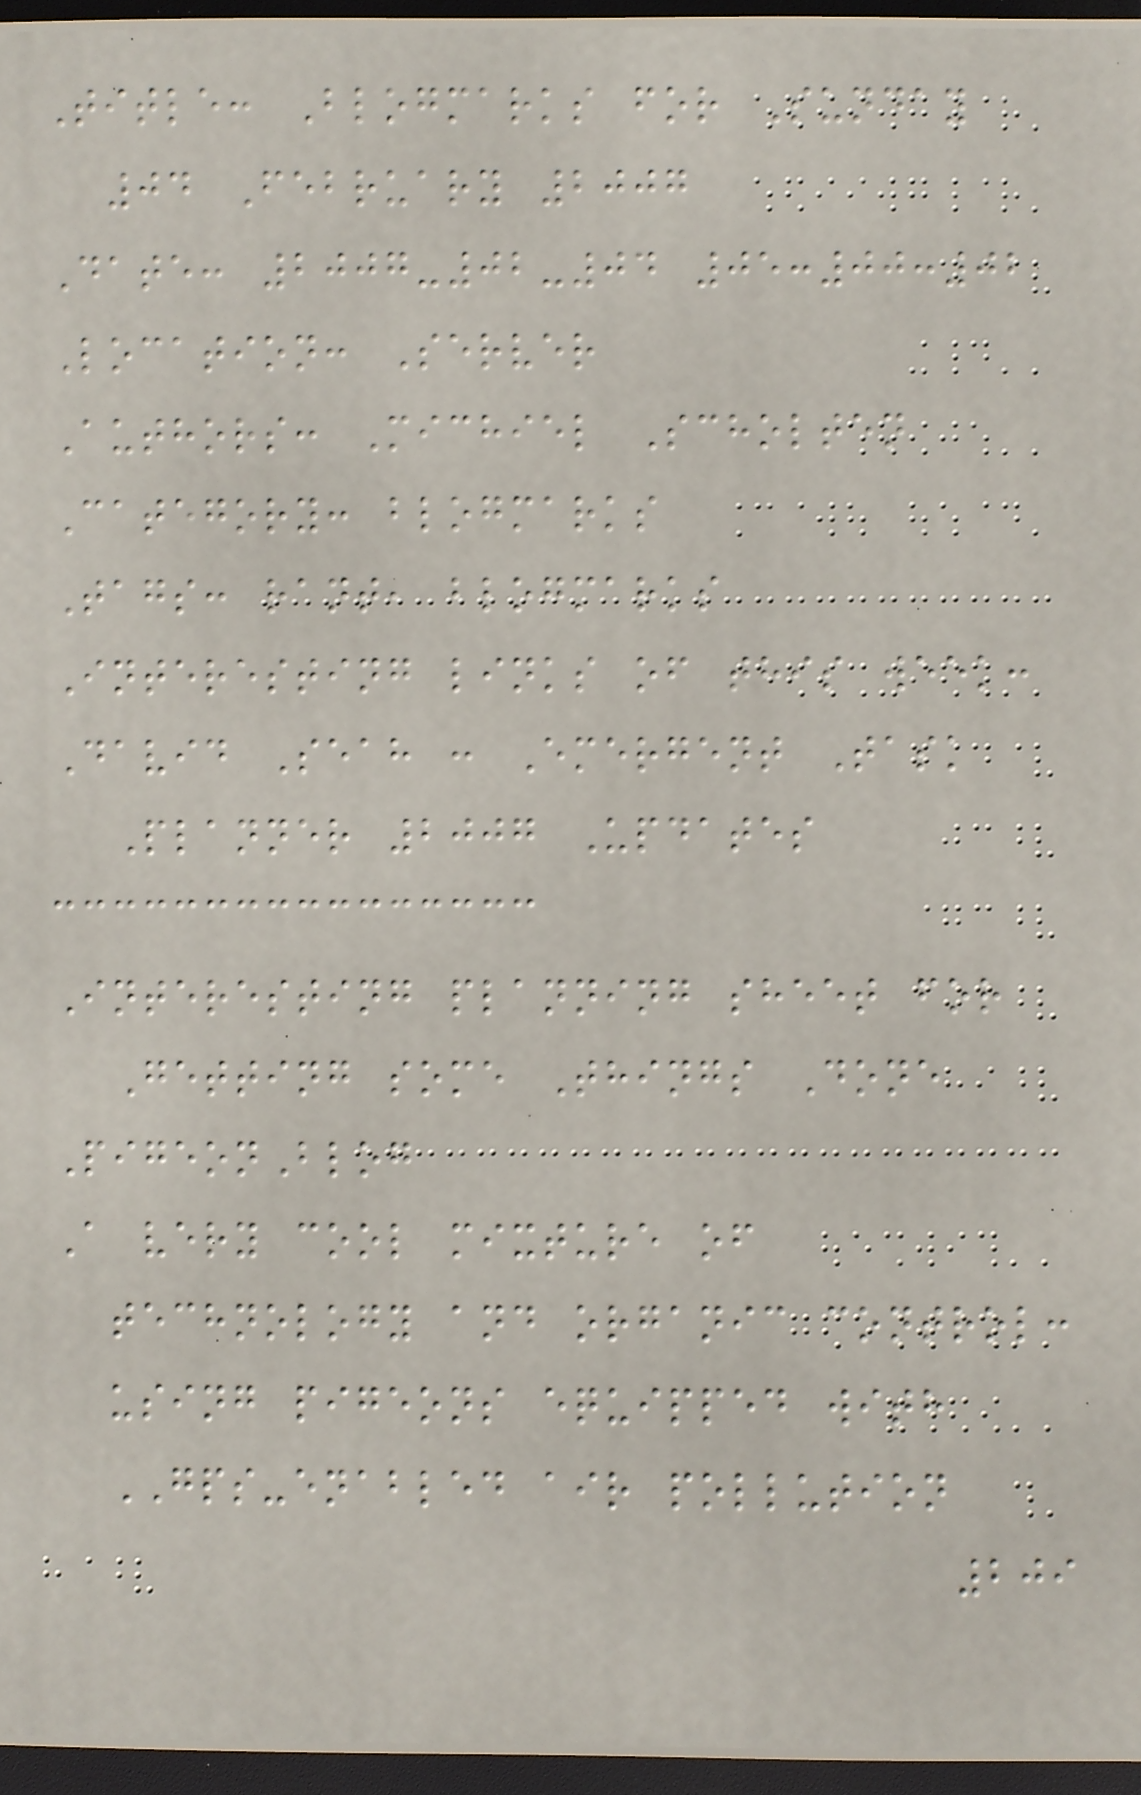Title: Blogmarks for Sunday
04 February 2007
Date: 2007-02-04 05:00:02
Location: Server
Authors: Michiel Scholten
Category: blogmarks
Tags: rant, blogmarks
Interesting links of this week:
David Seah : Emergent Task
Planner 2007 Updates
Interesting planning sheet for
Getting some Things Done
PigeonBlog
A very cool mixture of
technology and organic control:
using pigeons equipped with
GPS-enabled air pollution
209
